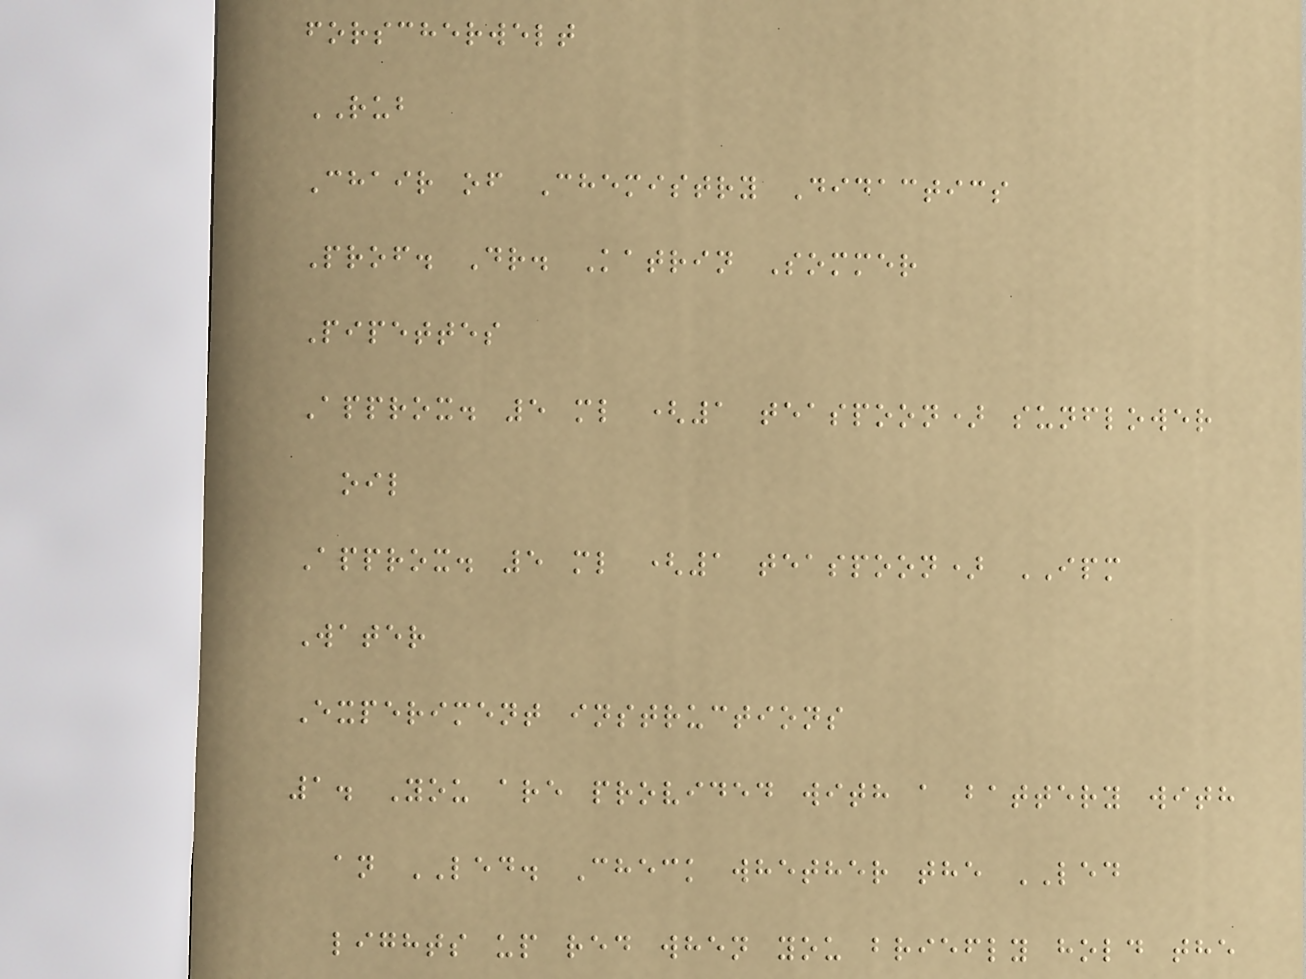forscherwelt
RUB
Chair of Chemistry Didactics
Prof. Dr. Katrin Sommer
Pipettes
Approx. 5 ml (1 teaspoon) sunflower
oil
Approx. 5 ml (1 teaspoon) IPM
Water
Experiment instructions
1. You are provided with a battery with
an LED. Check whether the LED
lights up red when you briefly hold the
